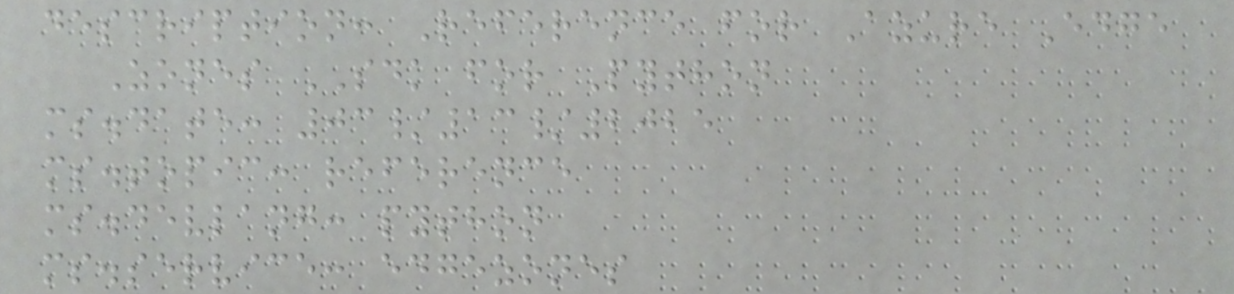description: Reference for Azure Edge
Zones SDK for Python
ms.date: 03/13/2025
ms.topic: reference
ms.devlang: python
ms.service: edgezones
